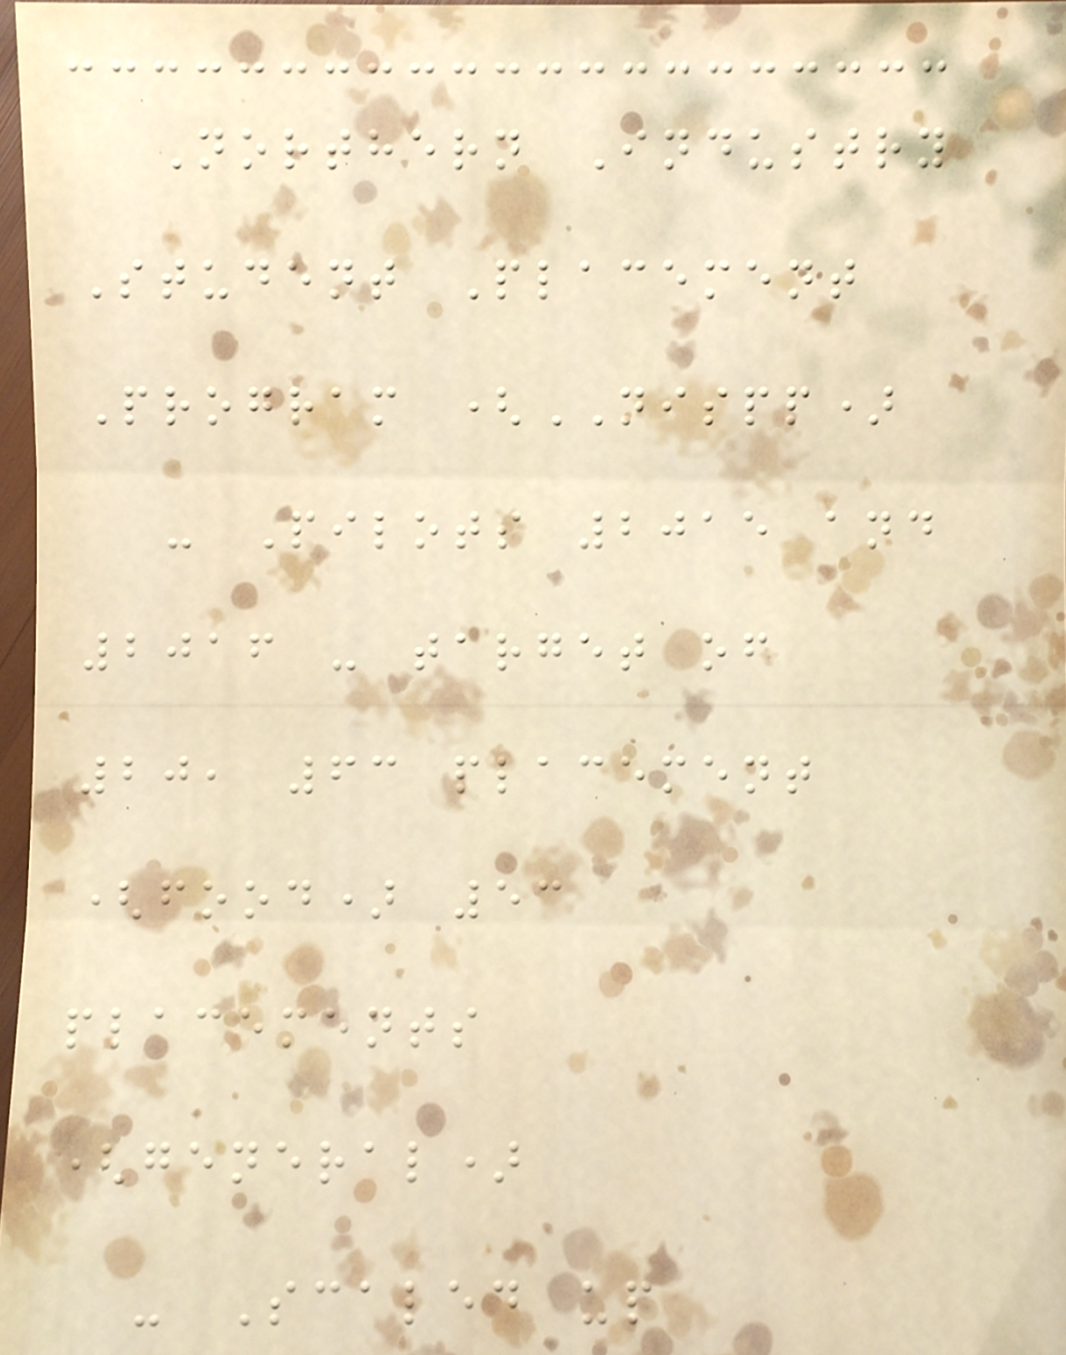Northern Industry
Student Placement
Program (NISPP)
- Pilots 2015 and
2016 - target of
20, 63 placement
(food) 53
placements
(general)
- Scaled up
